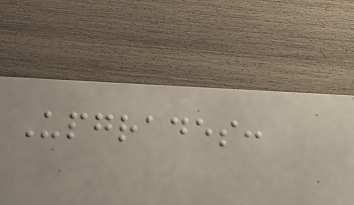Upgrades:
